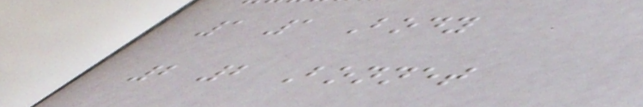1 1 Body
2 2 Bonnet
